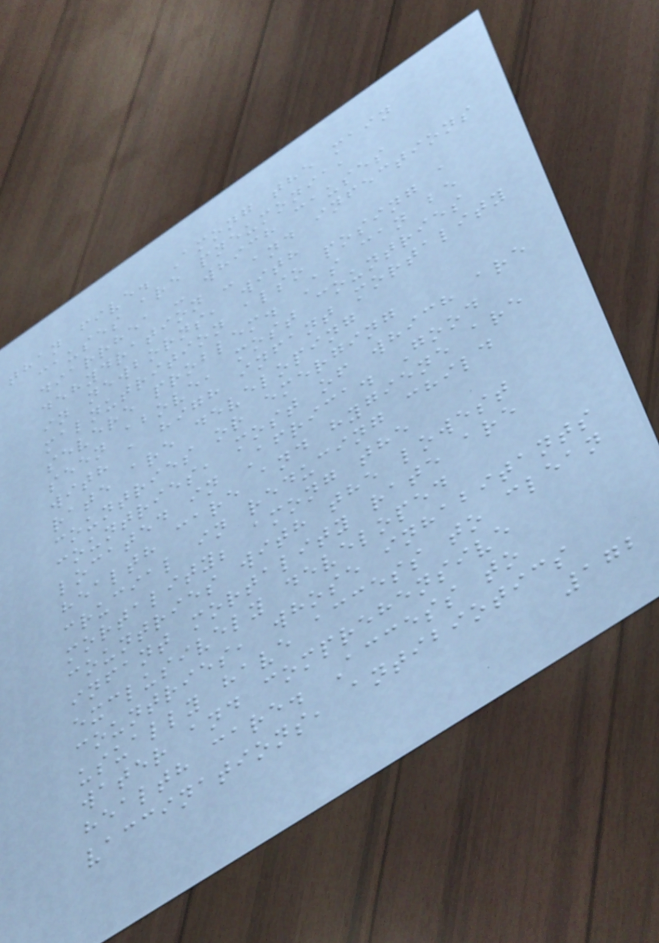than five. Among the main
causes are pneumonia,
diarrhea - which causes
dehydration - and infections
in newborns, with
malnutrition also posing a
severe problem. As can be
seen above, most countries
with a high infant mortality
rate are developing
countries or emerging
countries, most of which are
located in Africa. Good
health care and hygiene are
crucial in reducing child
mortality; among the
countries with the lowest
infant mortality rate are
exclusively developed
countries, whose inhabitants
usually have access to clean
water and comprehensive
health care. Access to
vaccinations, antibiotics
172
